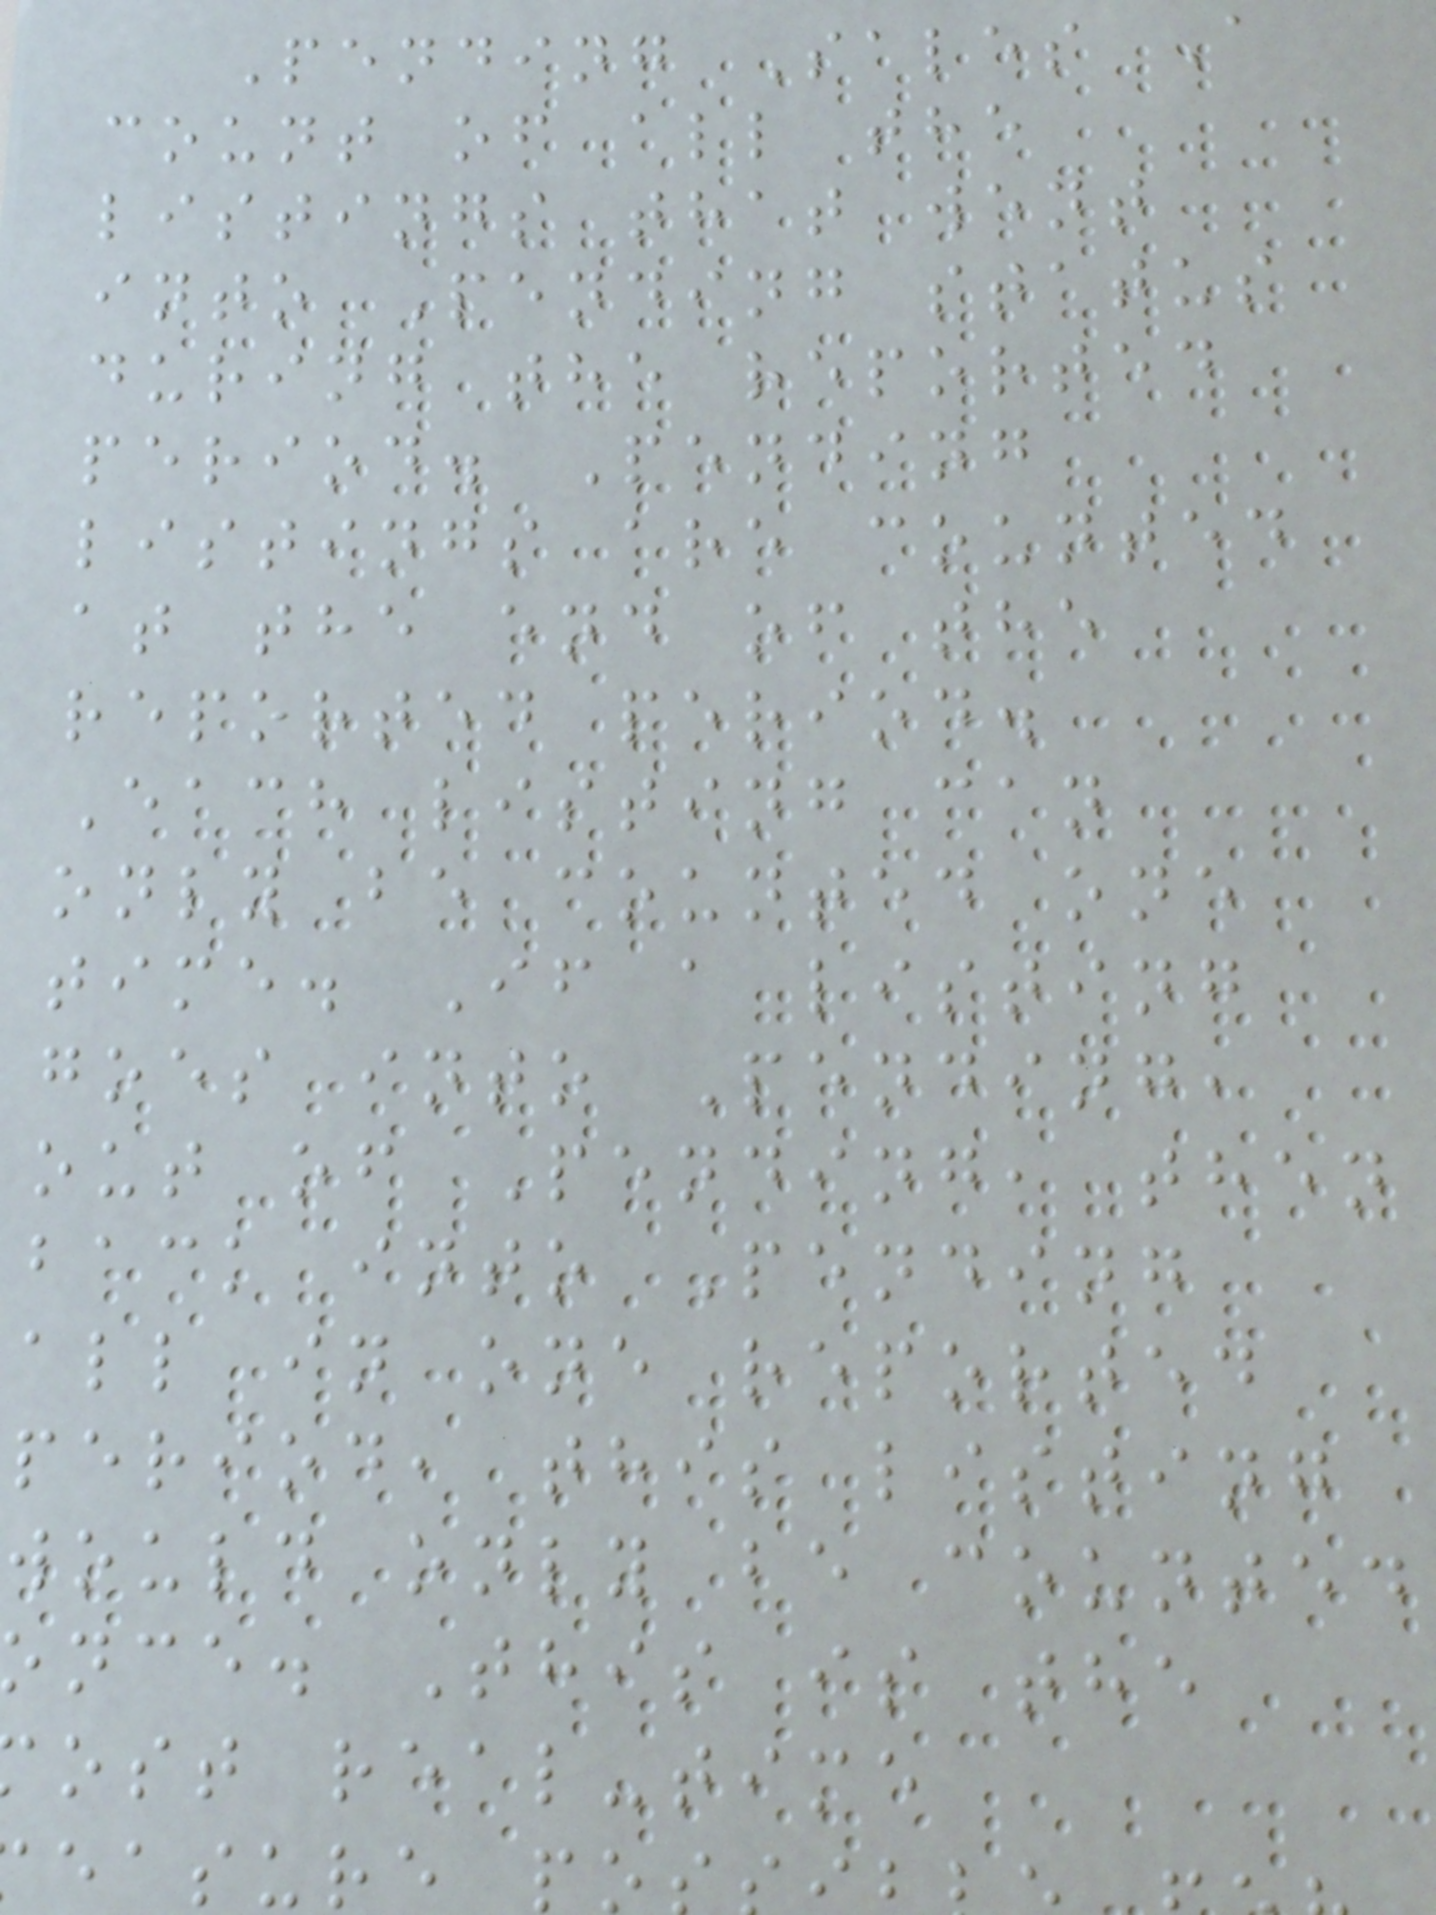Pending Sales A
count of all the
listings that went
into Pending status
during the reported
period. Pending
listings are counted
at the end of the
reported period.
Each listing can
only be counted one
time. If a listing
goes into Pending,
out of Pending, then
back into Pending
all in one reported
period, this listing
would only be counted
nce. This is the
ost real-time
easure p
